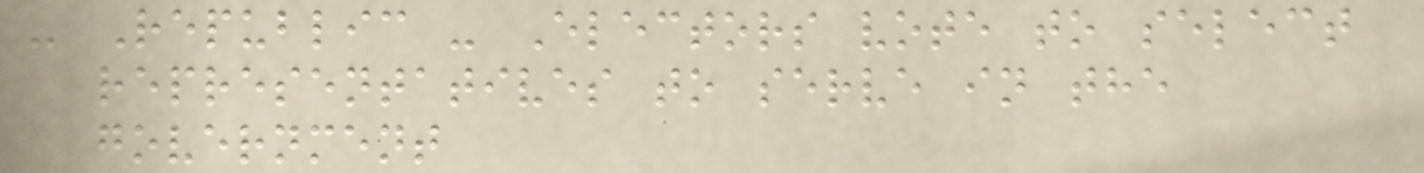- Republic - Electors vote to select
representatives to serve in the
government
